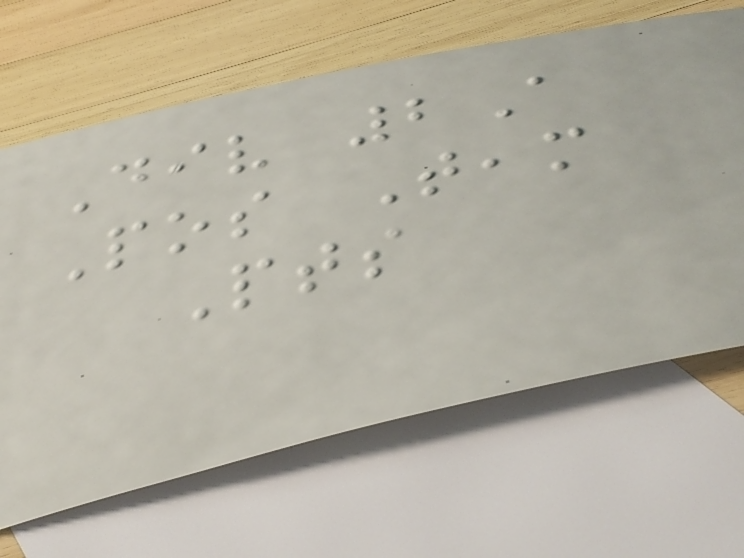Div 2A
Pos Team
Pts
